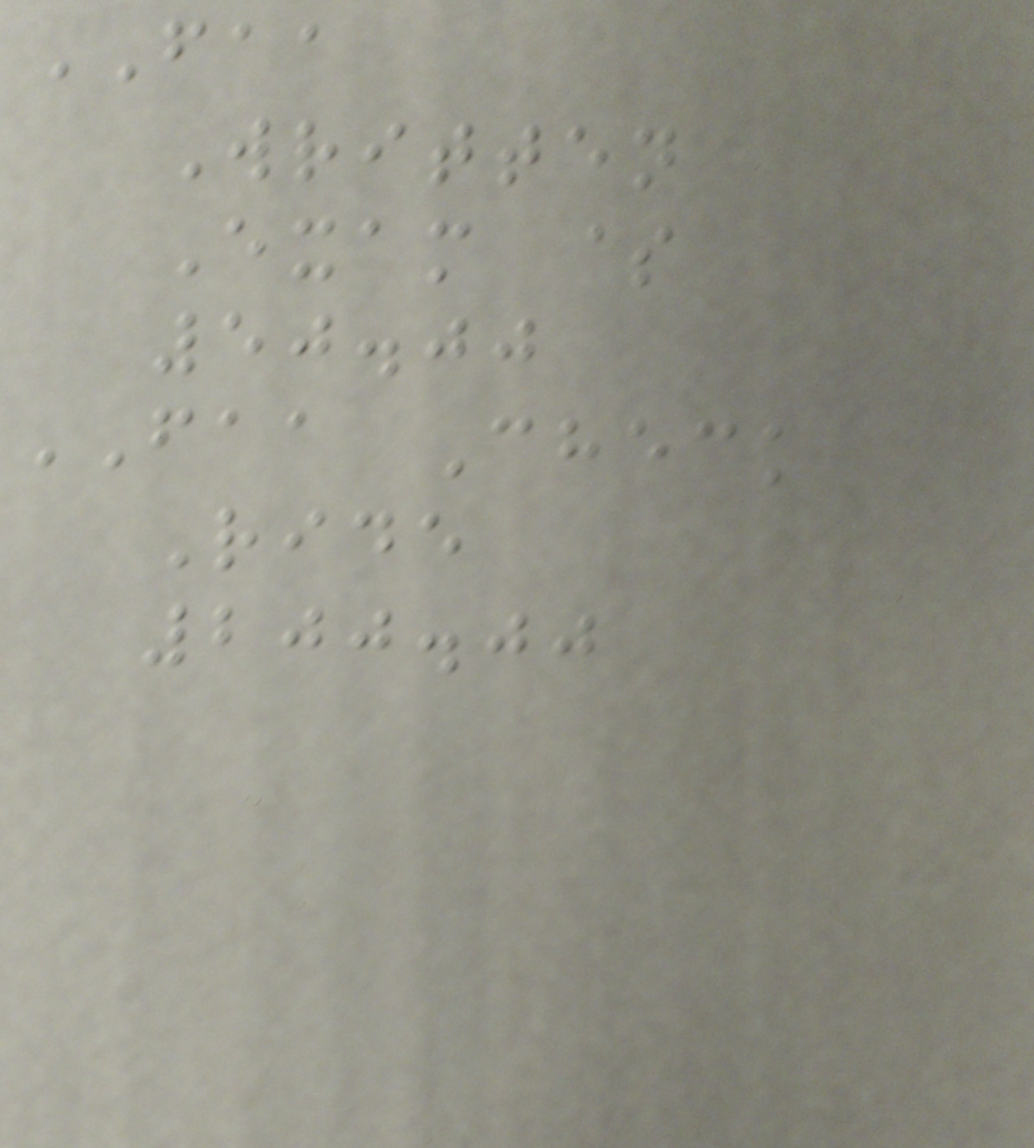FAA
Written
Exam $
50.00
FAA Check
Ride
200.00
